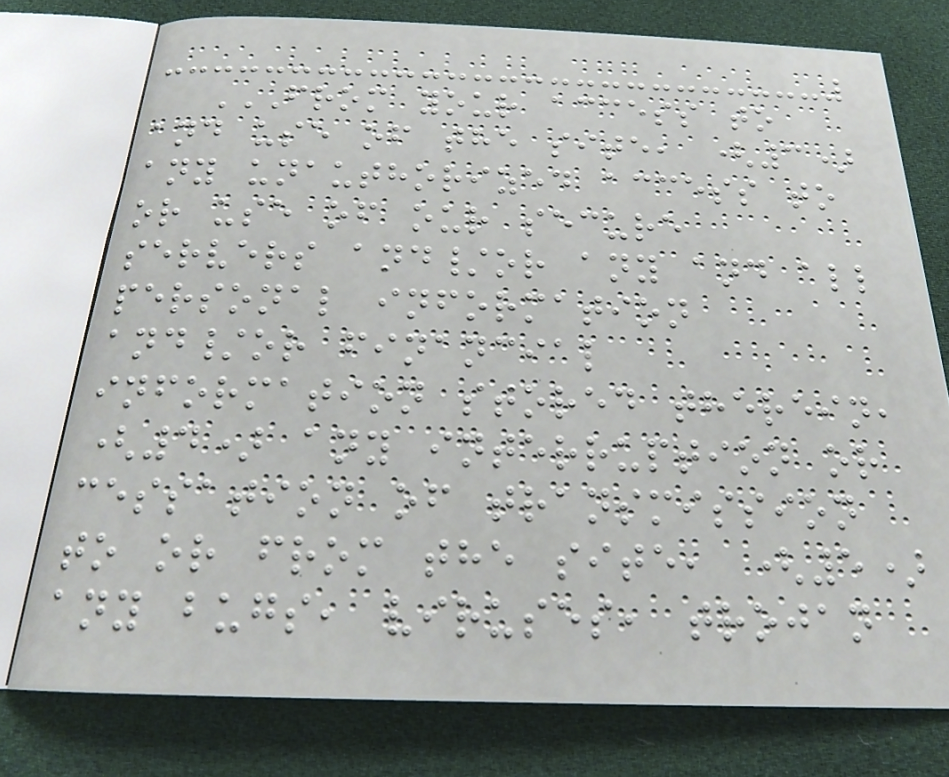FROM YOUR ACCESS TO
AND USE OF THE SITE, (3)
ANY UNAUTHORIZED ACCESS TO
OR USE OF OUR SECURE
SERVERS AND/OR ANY AND ALL
PERSONAL INFORMATION
AND/OR FINANCIAL
INFORMATION STORED THEREIN,
(4) ANY INTERRUPTION OR
CESSATION OF TRANSMISSION
TO OR FROM THE SITE, (5)
ANY BUGS, VIRUSES, TROJAN
